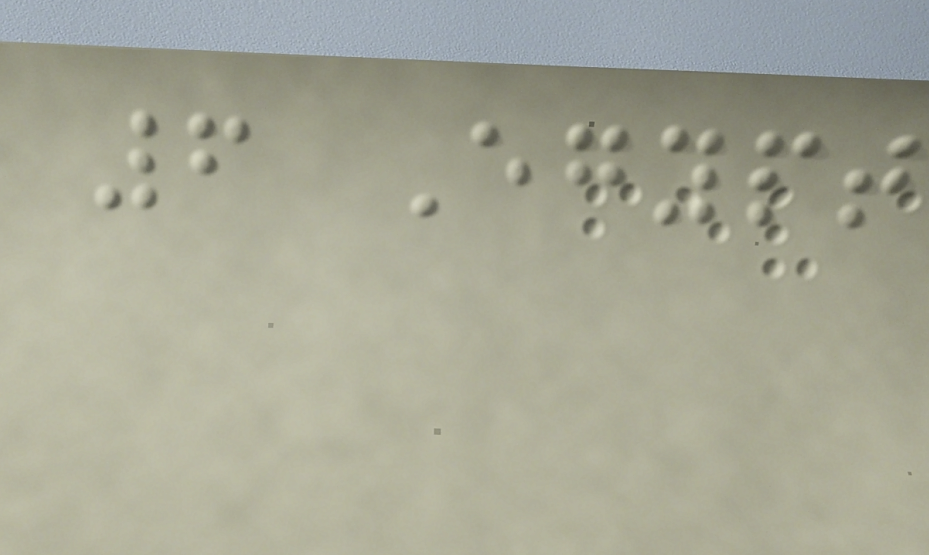6 Egypt
